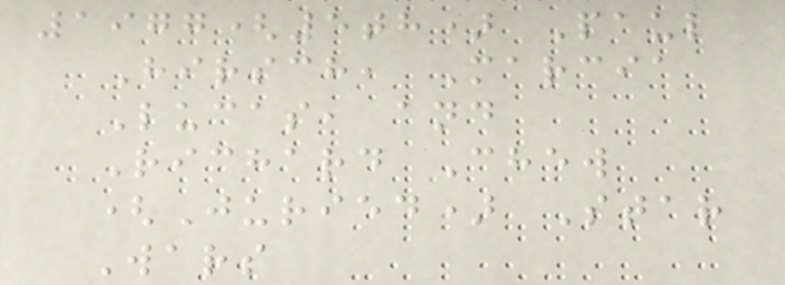1977(5th) Paul
Hirsch, Marcia
Lucas, and
Richard Chew
(Juried) Star
Wars
